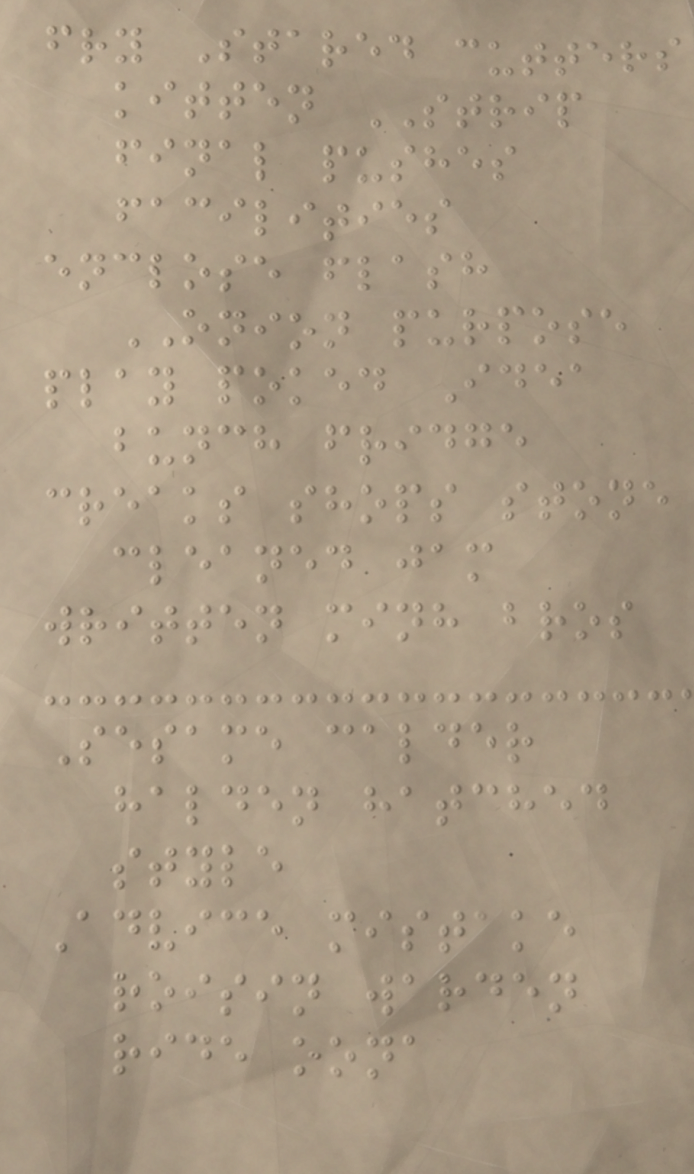fry Stared cutters
kitten STRIP
final pushes
facilities
enclose flash
ONION purpose
play poked Idea
bunch fridge
creaks shops stone
cleaned jam
written minh bros
Sesame calder
halden hatched
style
Advice mistake
roisin warden
ride oona
